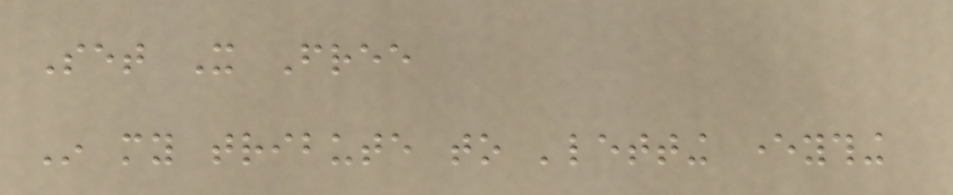Set It Free
In my tribute to 'letting everything
